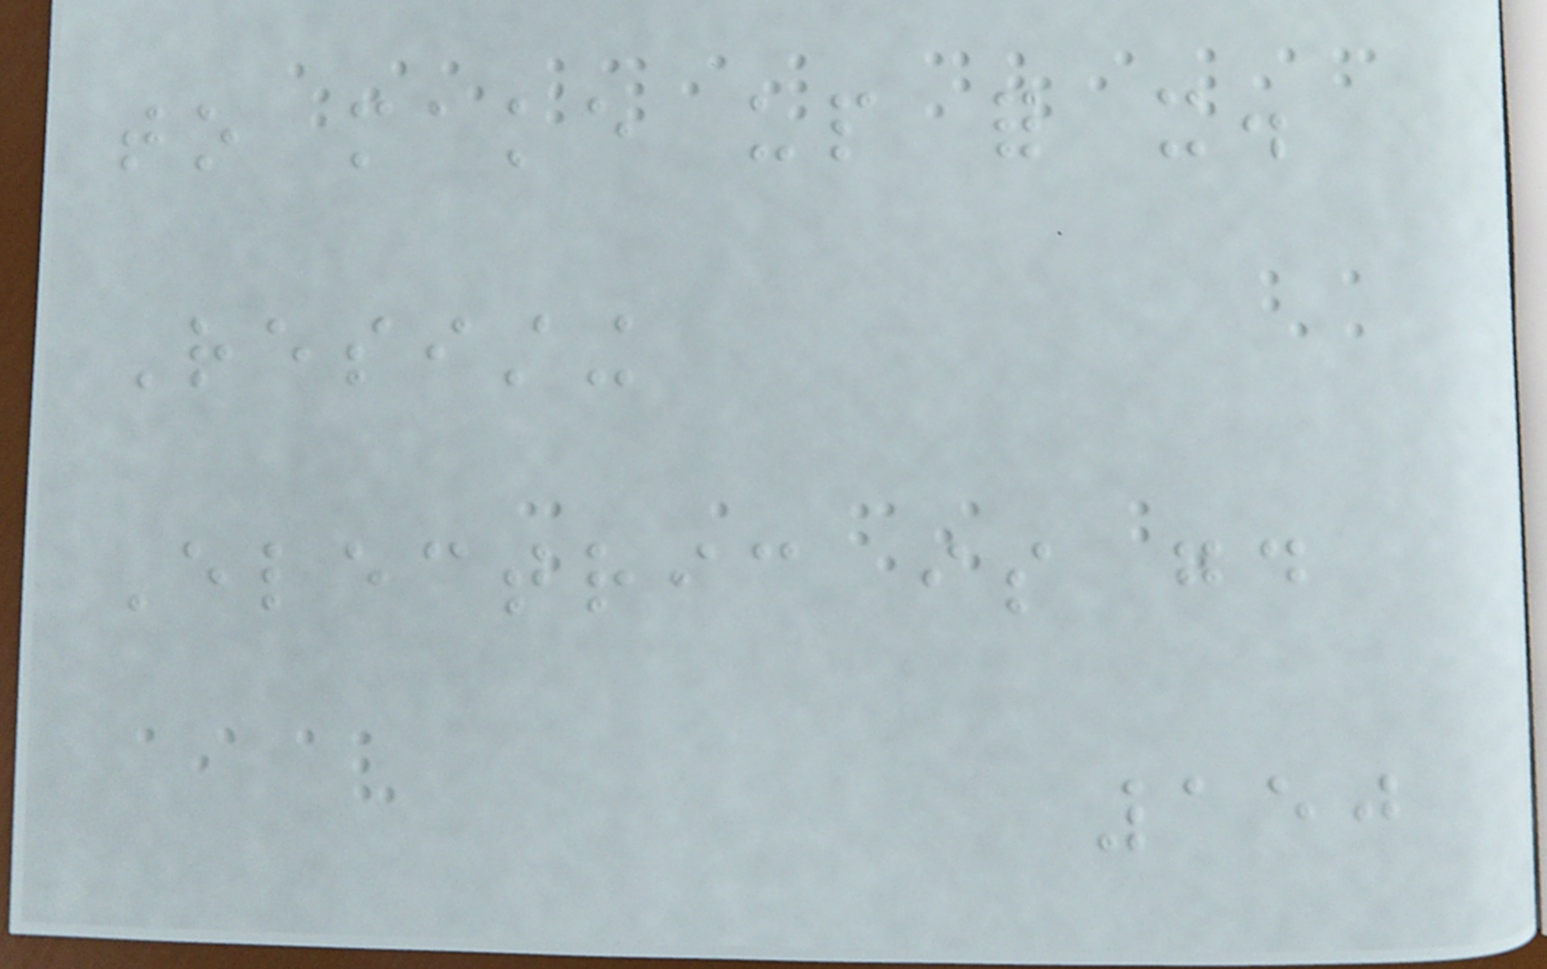to make up for it.
Resisting
Electric is good
150
